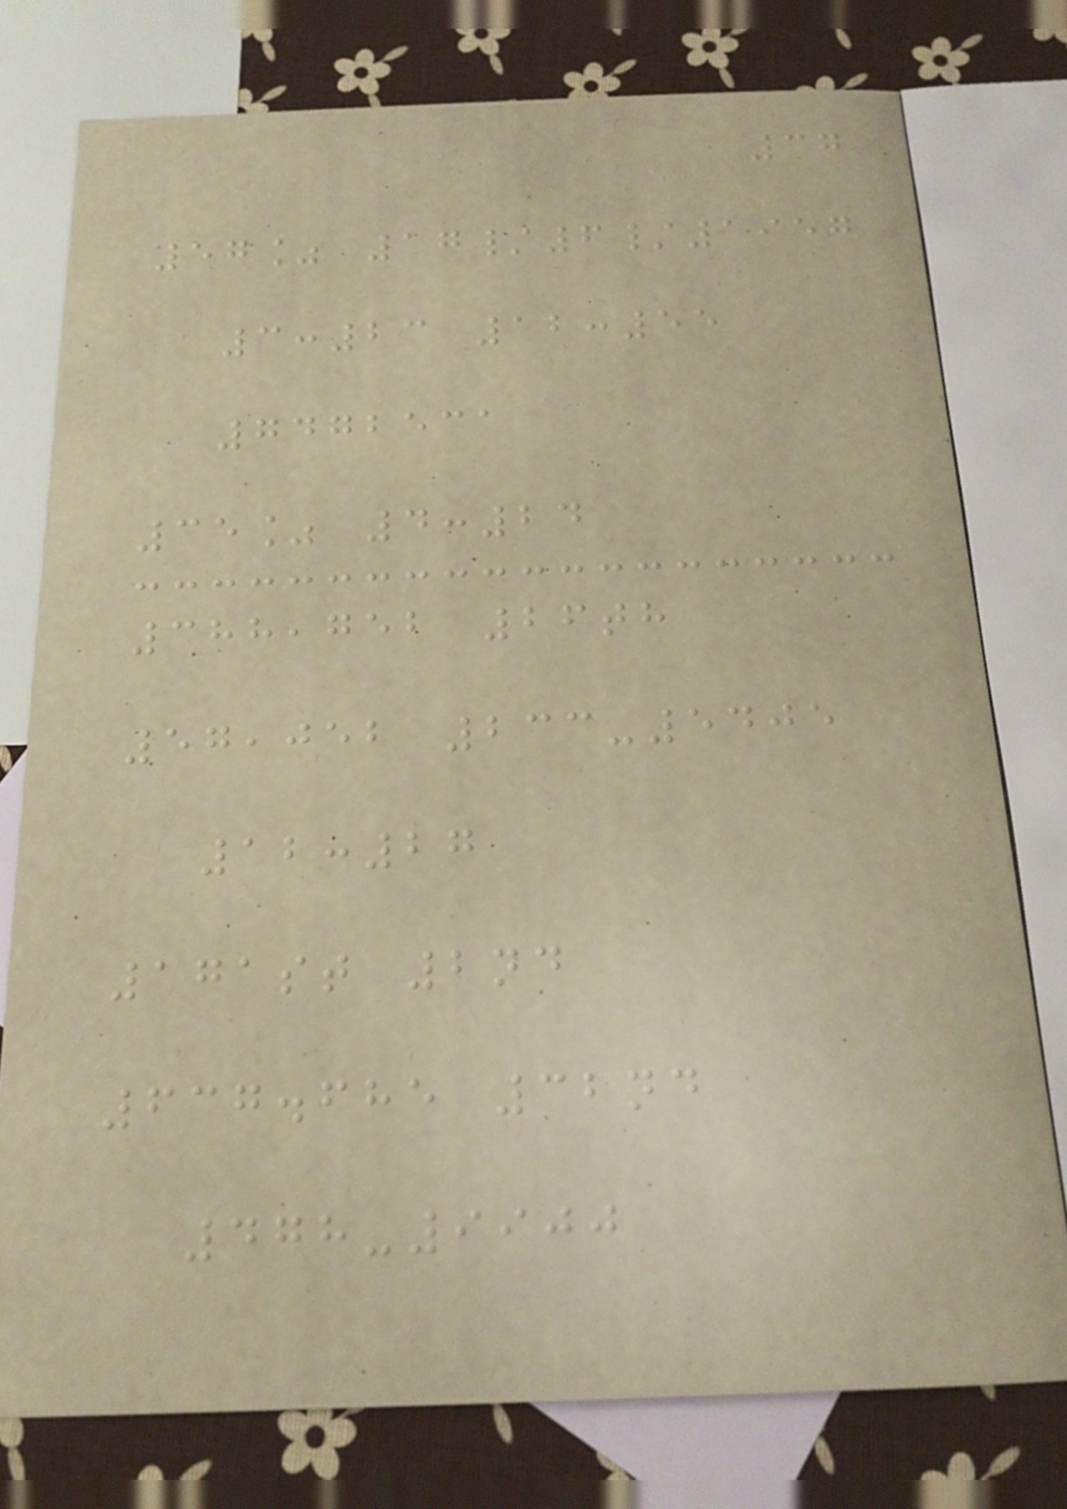37
57% 17/6/1957
3:23 12:55
7472531
35% 4:24
388,752 26th
57,052 233-5405
12:27
171st 2nd
637.685 32nd
478-9900
